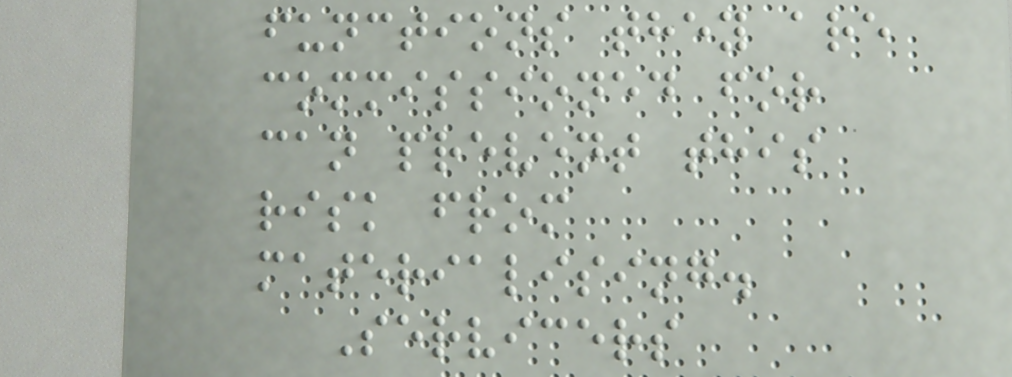functions they are
commissioned for
can prevent this
risk from
materialising.
Servicers
